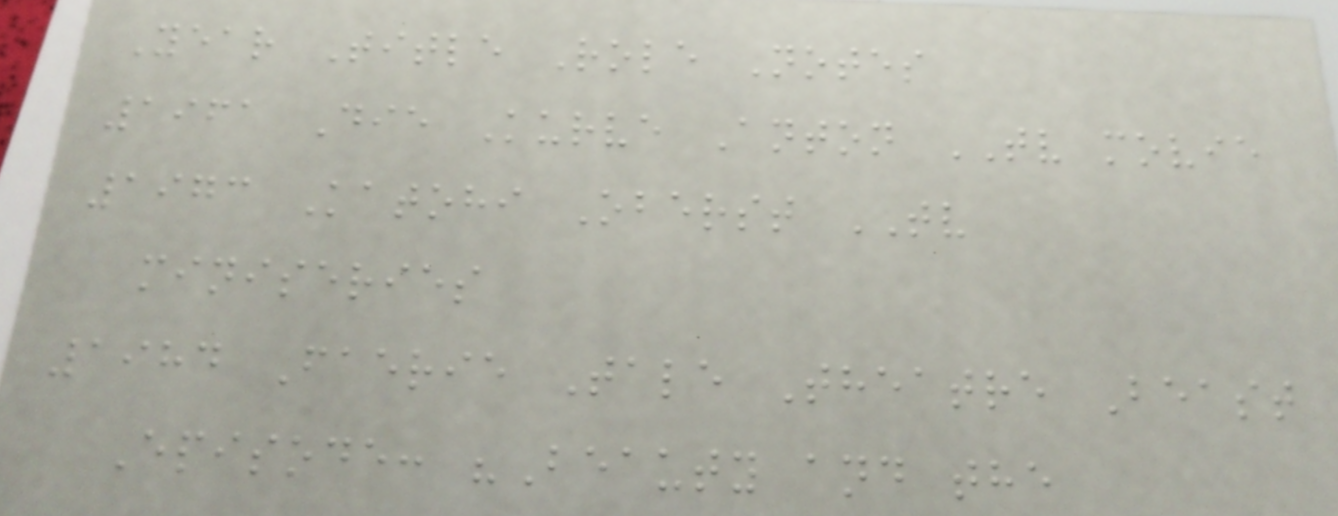Year Title Role Notes
1961 Die Kurve Anton TV movie
1973 Katohi Oberst TV
miniseries
1984 Faerie Tale Theatre Beast
Episode: "Beauty and the
